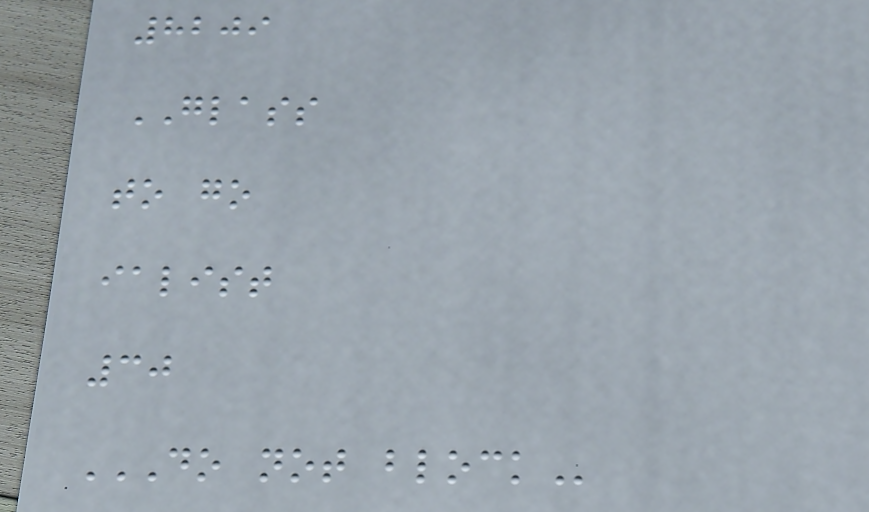8209
GLASS
to go
ialist
30
DO NOT BLOCK
